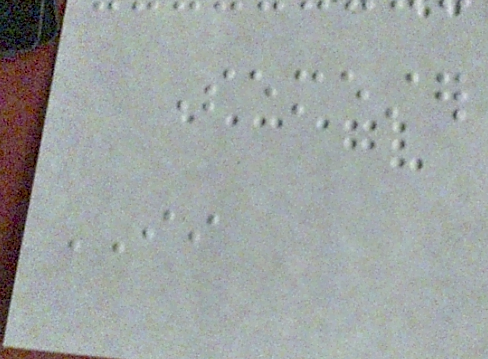Semester
II
